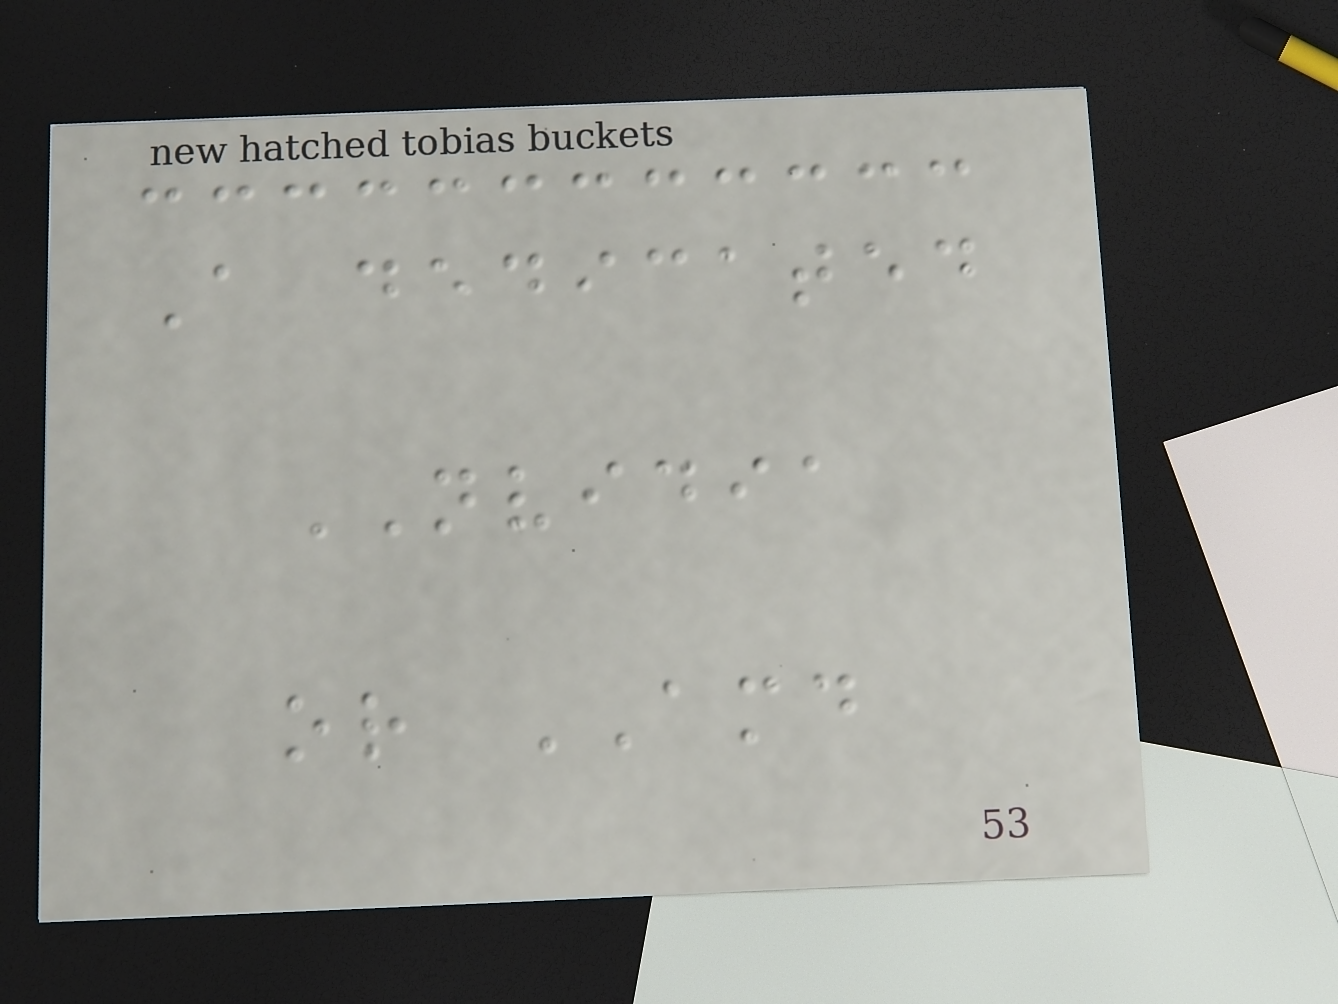A dedicated
NVIDIA
or AMD
